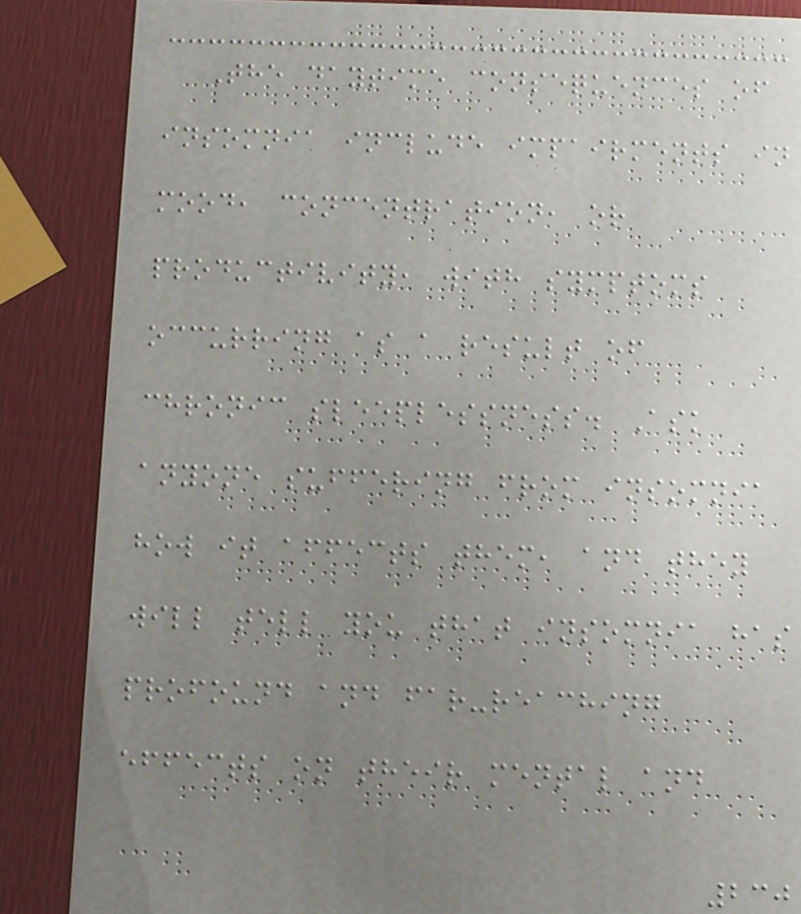The daytime consequences of
insomnia include impairments in
mood, concentration, or
productivity, with symptoms
occurring as a result of
chronic sleeplessness. Ask
anyone suffering from insomnia
how it affects them, and they
will tell you that insomnia has
profound and far-reaching
effects on their mental and
230
